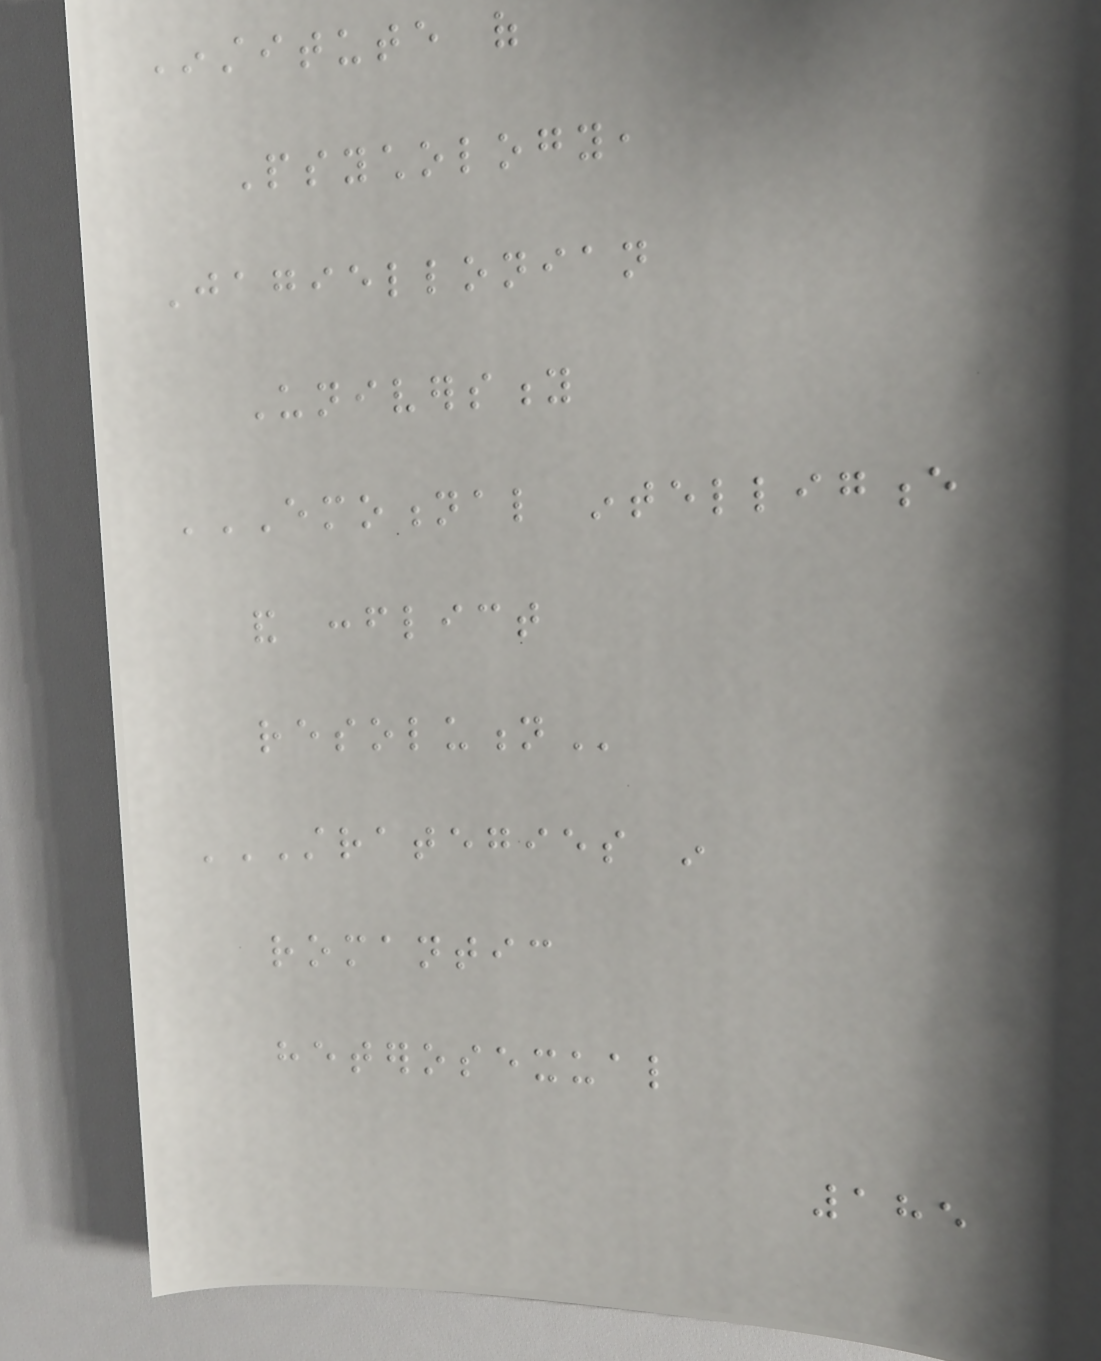Institute of
Psychology,
Jagiellonian
University
EMOTIONAL INTELLIGENCE
AND CONFLICT
RESOLUTION
STRATEGIES IN
ROMANTIC
HETEROSEXUAL
185
